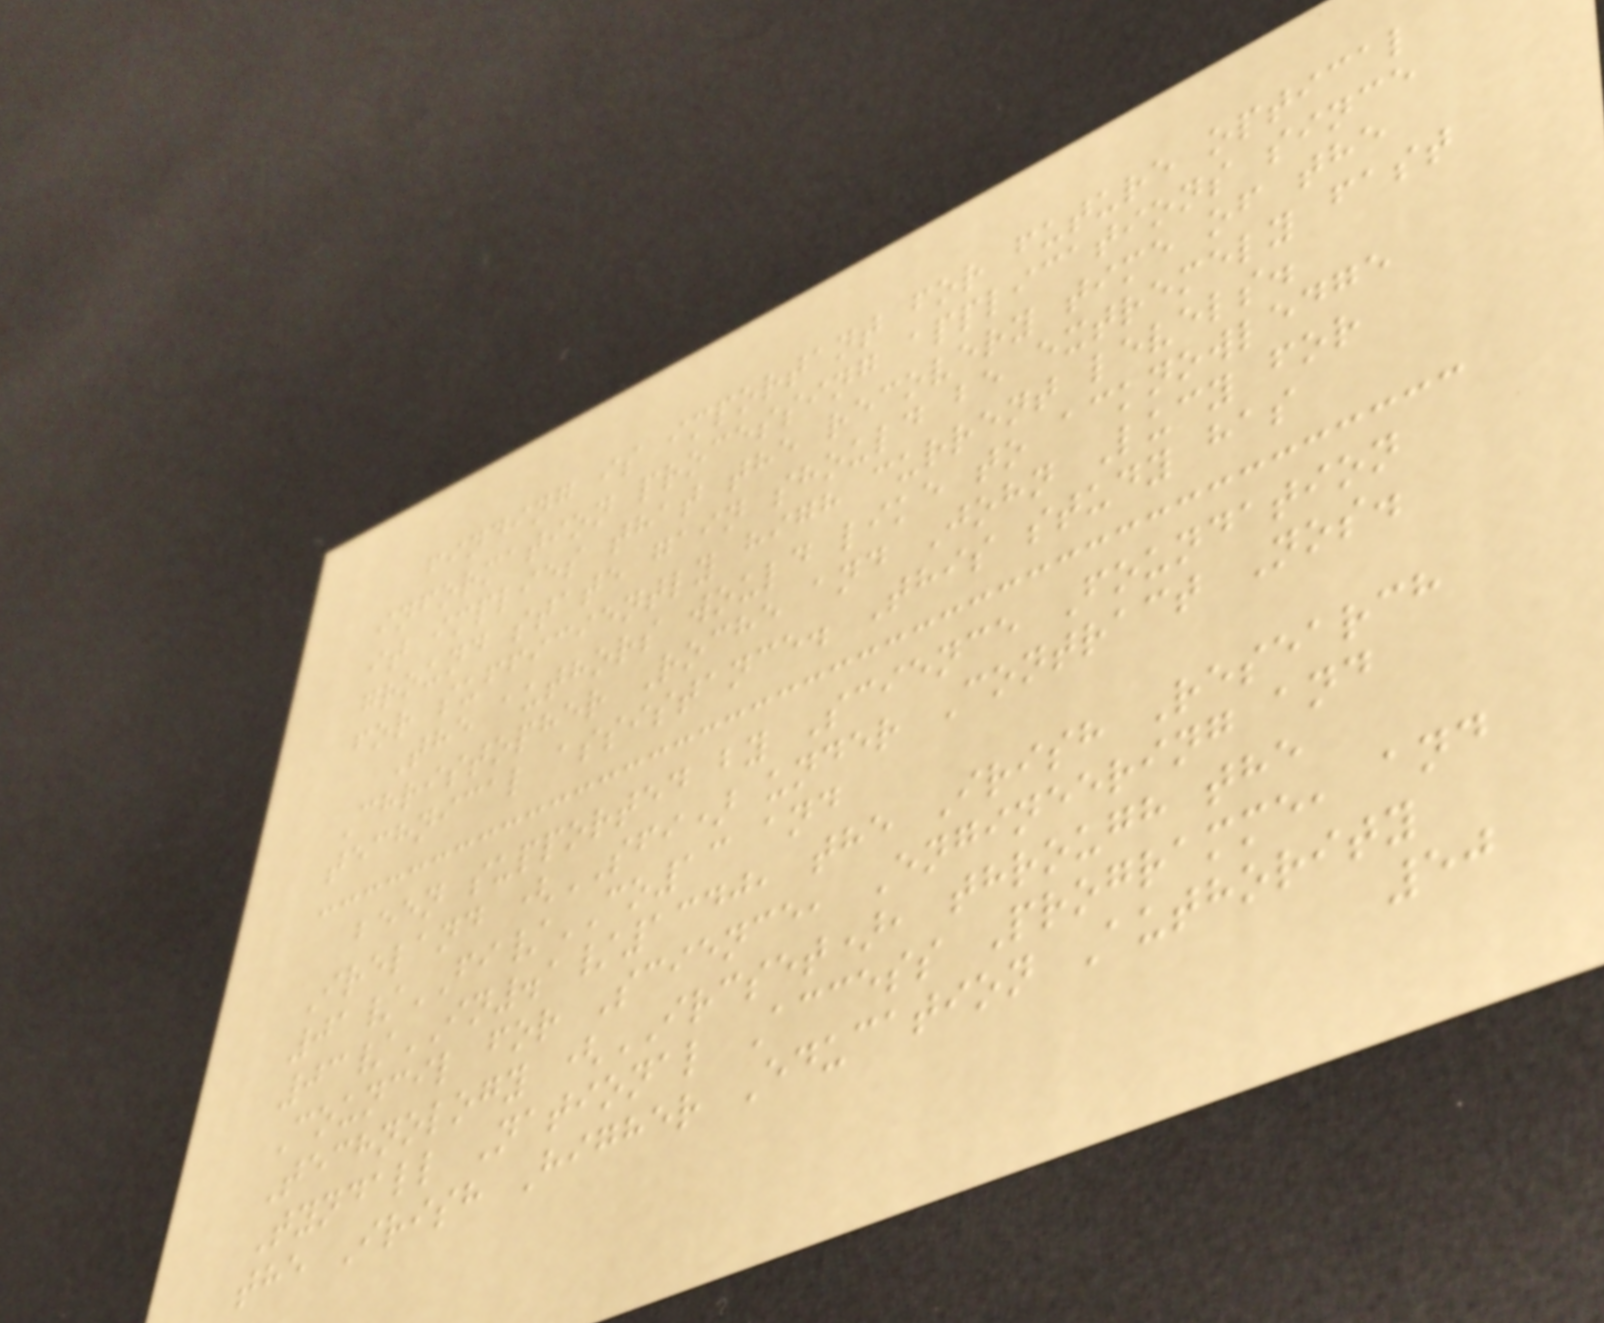finding is important for future optical
information processing applications since
it implies that the recovery time of the
ground state gain should be extremely fast
for sufficiently high current levels.
The authors would like to acknowledge
Christopher Roche and John Lucy for
technical assistance. This study has
been supported by Science Foundation
Ireland (SFI) under Contract Nos.
01/FI/CO13 and
03/IN.1/1340, the Irish Research
Council for Science, Engineering and
Technology (IRCSET), through the
Tyndall National Access Programme, and
the Irish Higher Education Authority
50
